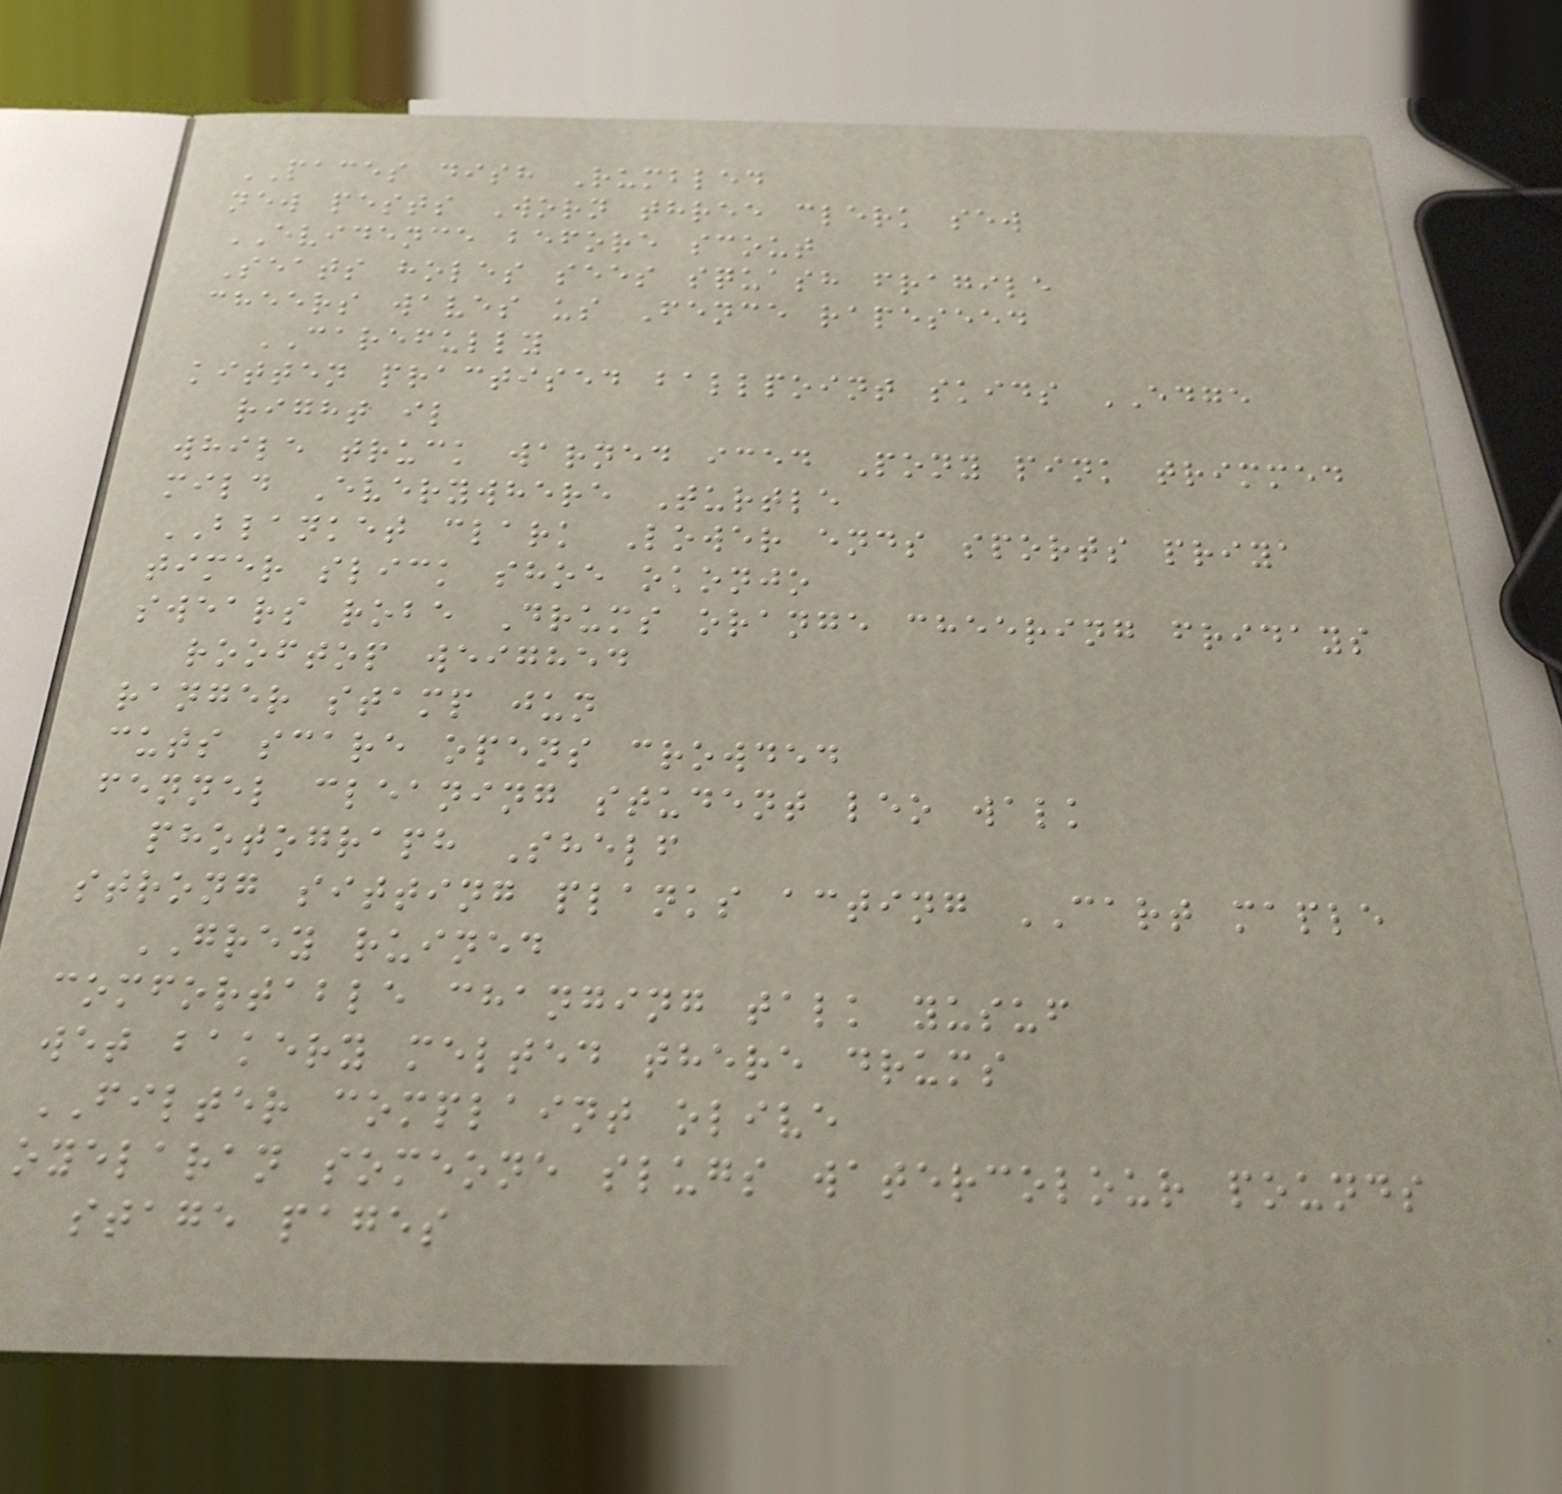PACES dish Rumbled
new pests Worn three clerk sew
EVIDENCE before scout
Seats holes sees squash fragile
cheers waves us Fence rapeseed
CAREFULLY
kitten practised ballpoint skids EDGE
right il
while truck warned iced Pony pink trimmed
mild Everywhere Turtle
BLANKET clark Lower ends sports priya
timer slick shoe okonjo
swears robe Drums orange cheering fridays
rooftop weighed
ranger stamp jun
cuts scare opens crowded
fennel cleaning student leo walk
photograph Shelf
strong sitting planks acting CART maple
GREY ruined
comfortable changing talk yusuf
wet bakery melted there drums
FILTER complaint olive
oyelaran someone slugs watercolour pounds
stage pages
